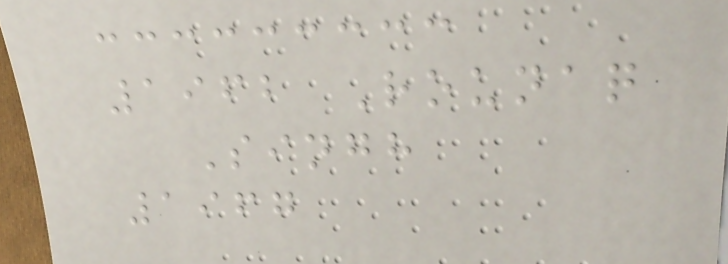1962 Rounaq
Singh
1967
